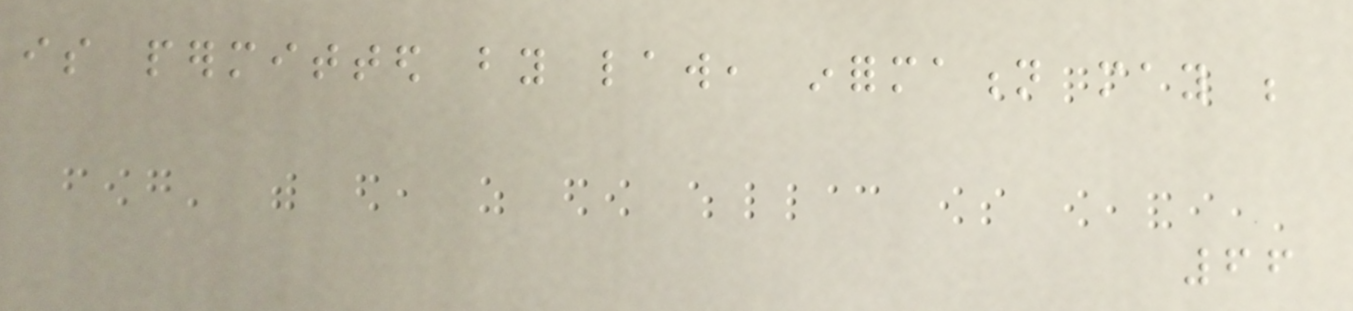is permitted by law, information may be
66
